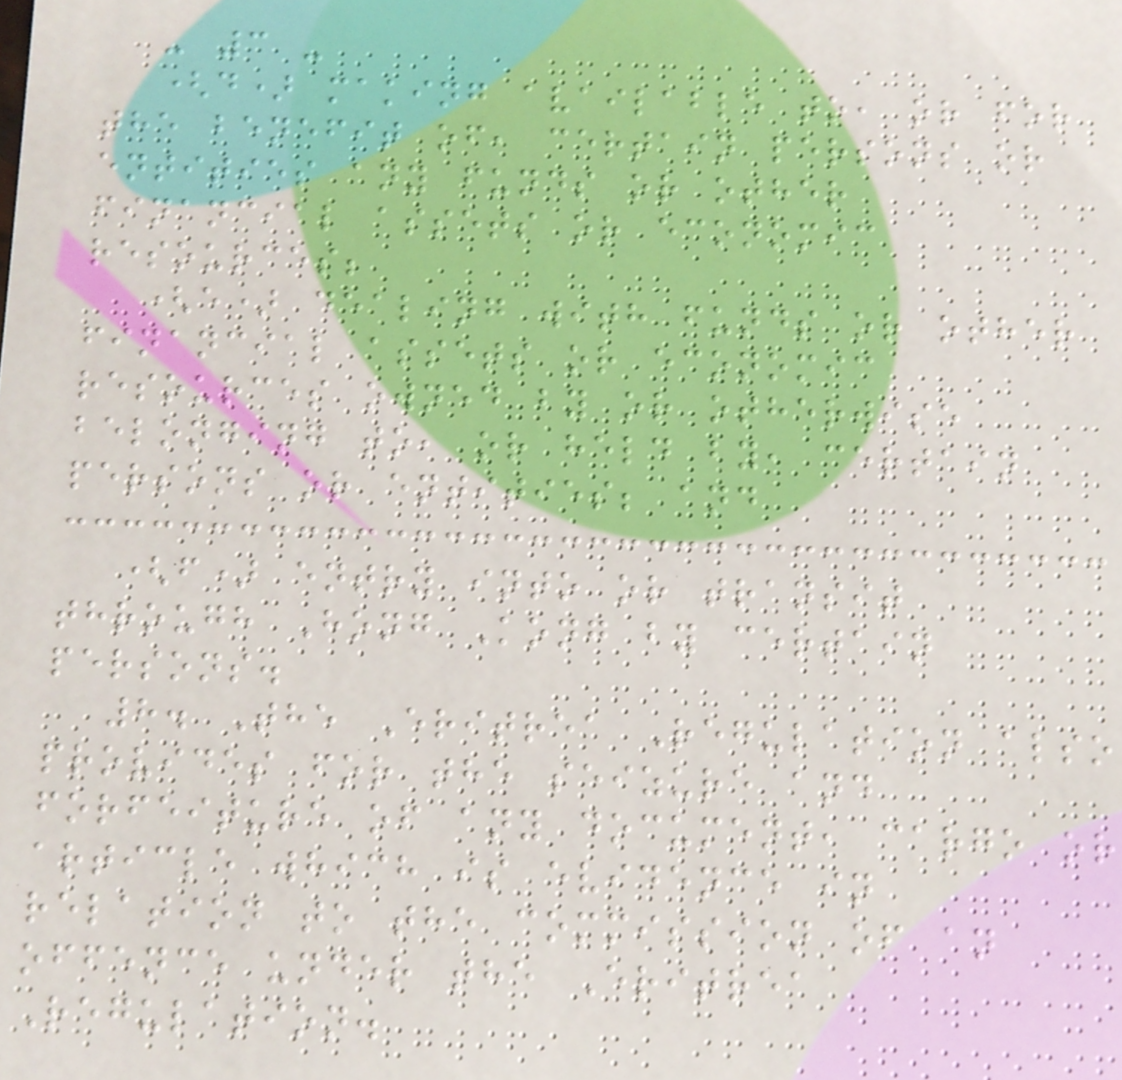- 3 -
(d) making available to, or for
the benefit of, certain persons or
entities any funds or other
financial assets or economic
resources;
(e) dealing with funds or other
financial assets or economic
resources owned by or otherwise
belonging to, or held by, certain
persons or entities; and
(f) entry into or transit
through Hong Kong by certain
persons.
8. The Eritrea Regulation also
provides for the seizure and
forfeiture of any document, cargo or
article which is evidence in
relation to the commission of an
offence under the Eritrea
Regulation.
